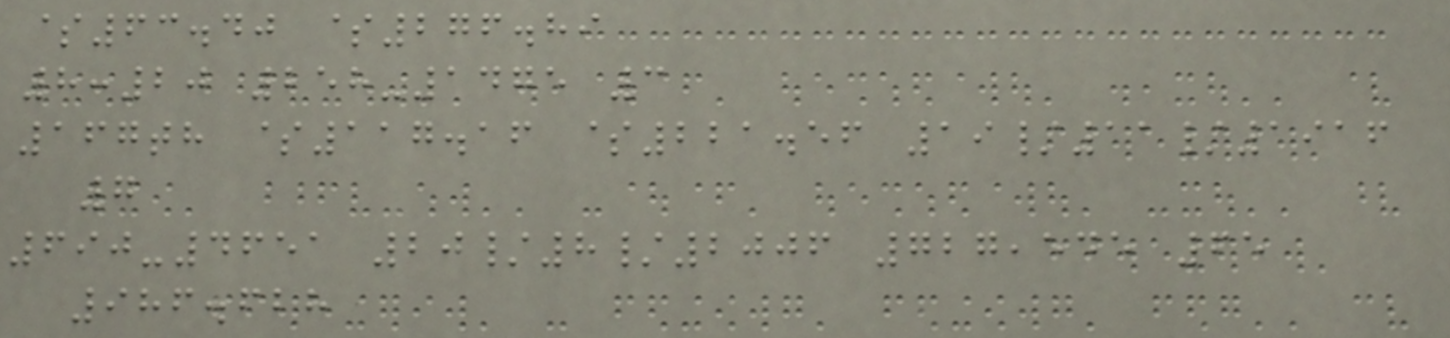$63.40 $276.89
8:20 258-1475 3
167th $117.16 $221.56 19/11/1916
7
690-4651 20/8/2006 727,545 65
986.628
